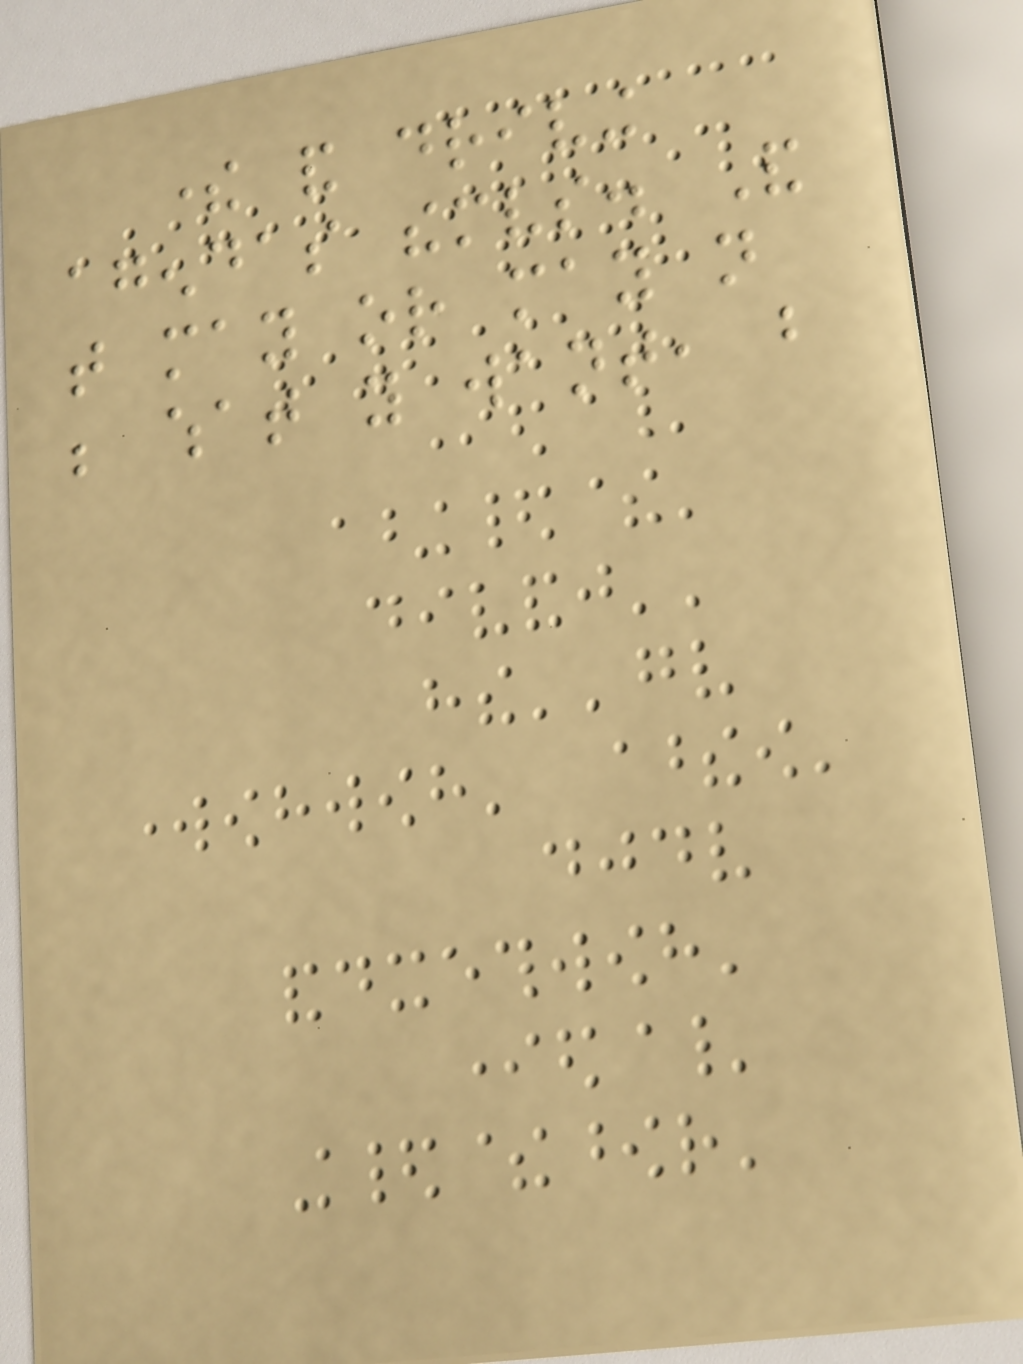there and driving
agendas themselves. And
that may or may not
be what you want, but
